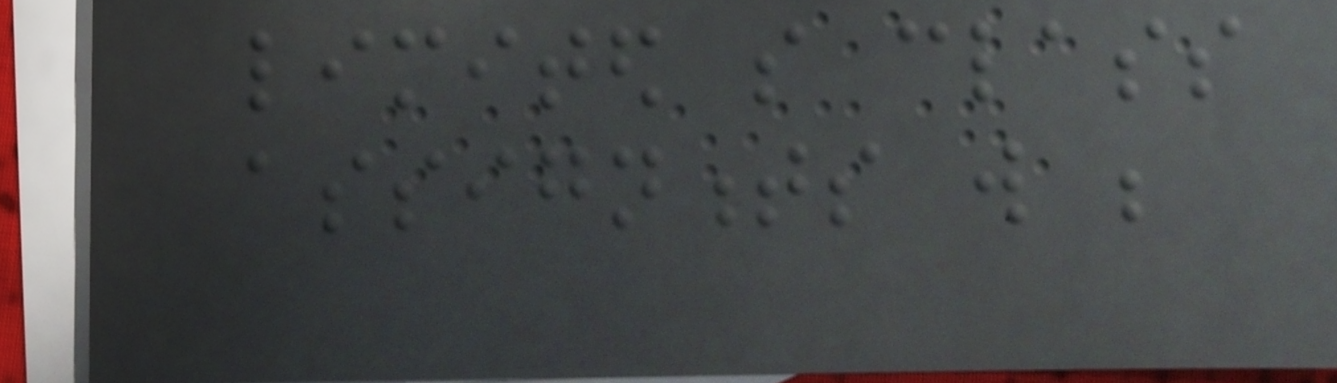limited so class
assignments will be
